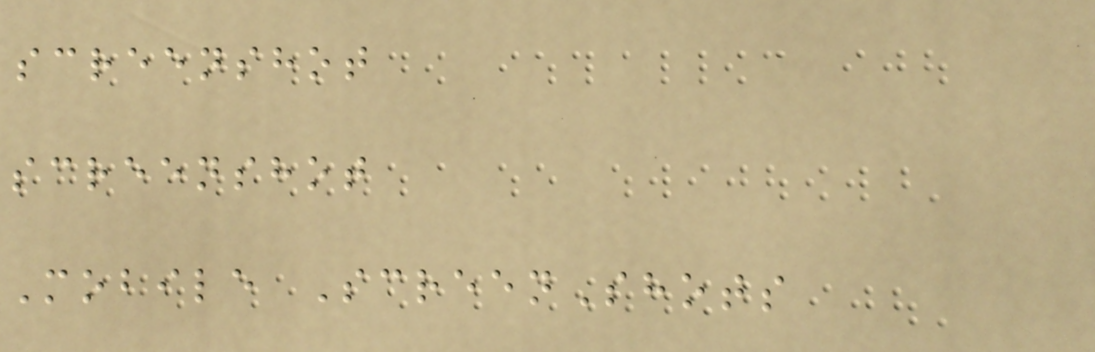screenshot
screenshot
Mobile ScreenShots
